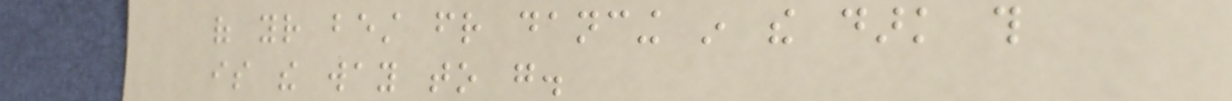of your best friend dancing in the dark this
is the way to go.
